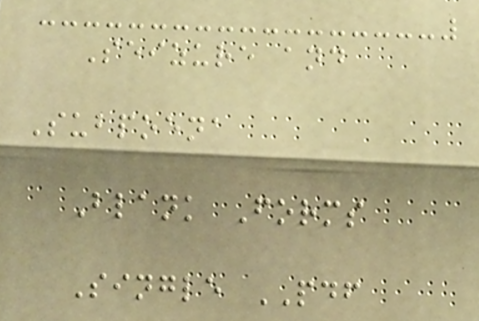Seizure and
Subpoena
Blank Forms
Single PDF
